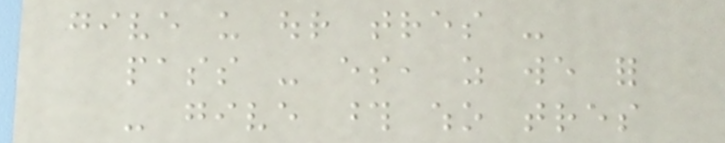give us our tres -
pass - es, as we for
- give those who tres
